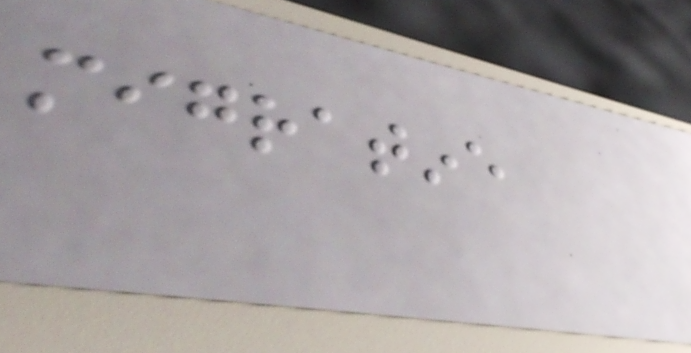migratine
